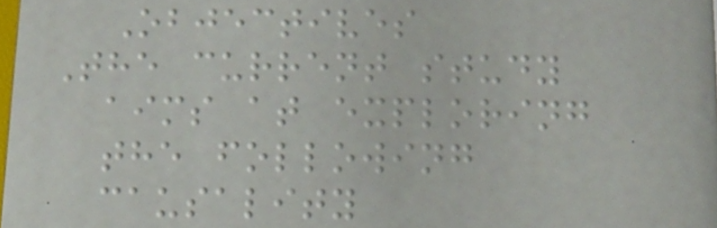Objectives
The current study
aims at exploring
the following
causality
